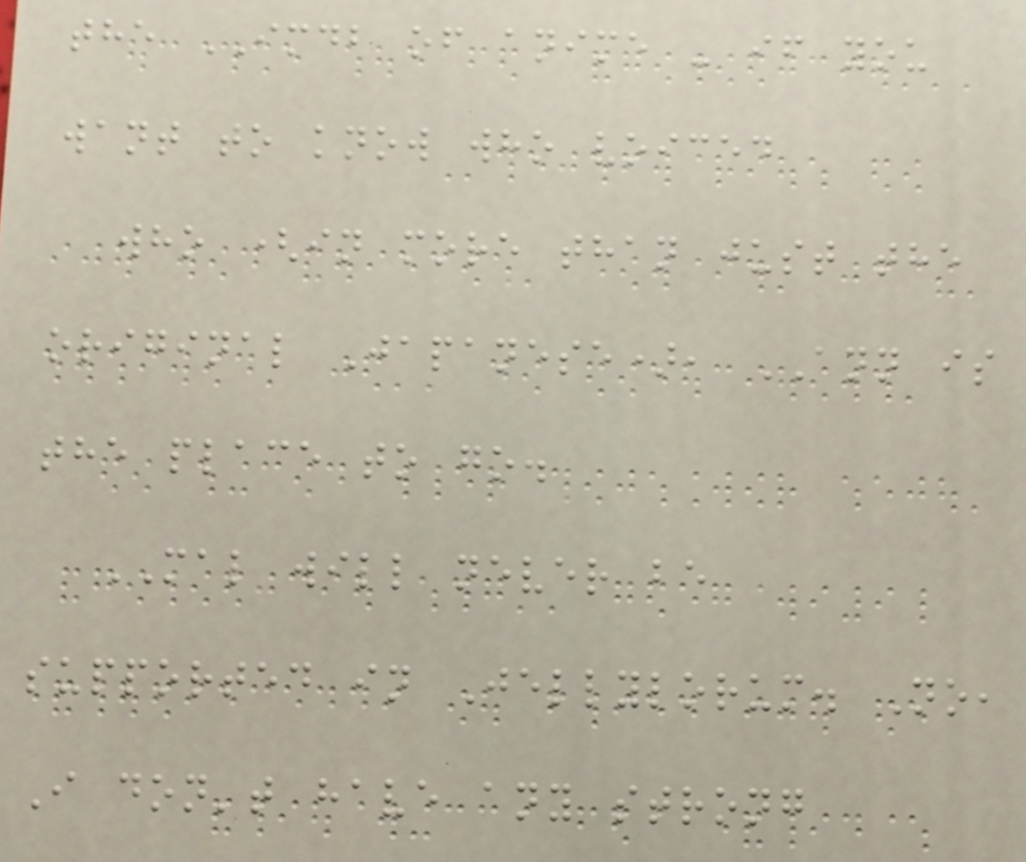the IMDB of anime - if you
want to know who voiced
who (in more than just the
original Japanese), ANN is
the place to go.
MAL will never be
supported in Jellylorum. No,
I don't have any strong
